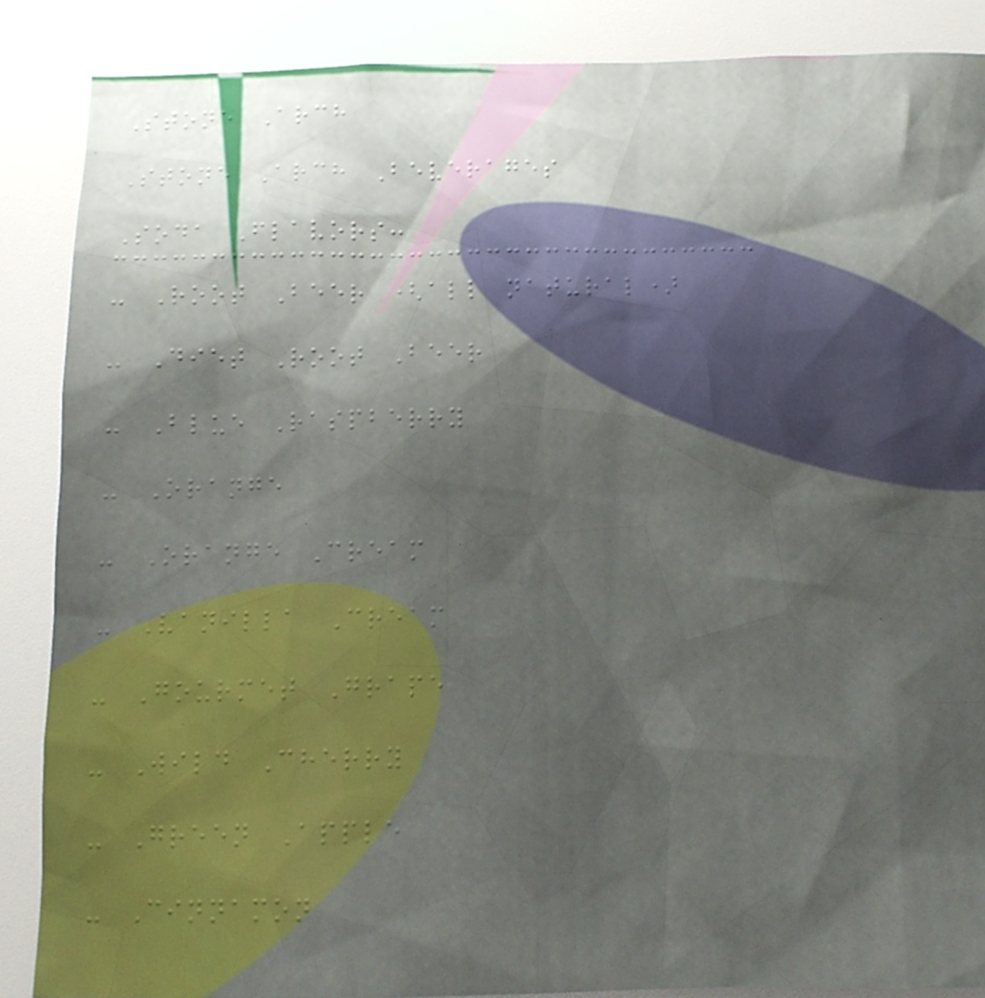Stone Arch
Stone Arch Beverages
Soda Flavors:
- Root Beer (all natural)
- Diet Root Beer
- Blue Raspberry
- Orange
- Orange Cream
- Vanilla Cream
- Gourmet Grape
- Wild Cherry
- Green Apple
- Cinnamon
